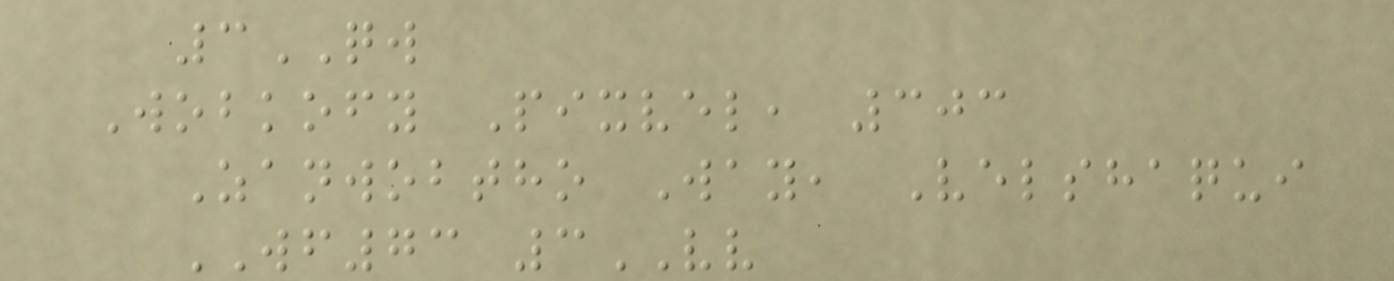3QW
Wobkofy Pixvel, 303
Zanwobtho Way, Velshaqui
WF73 3VV
